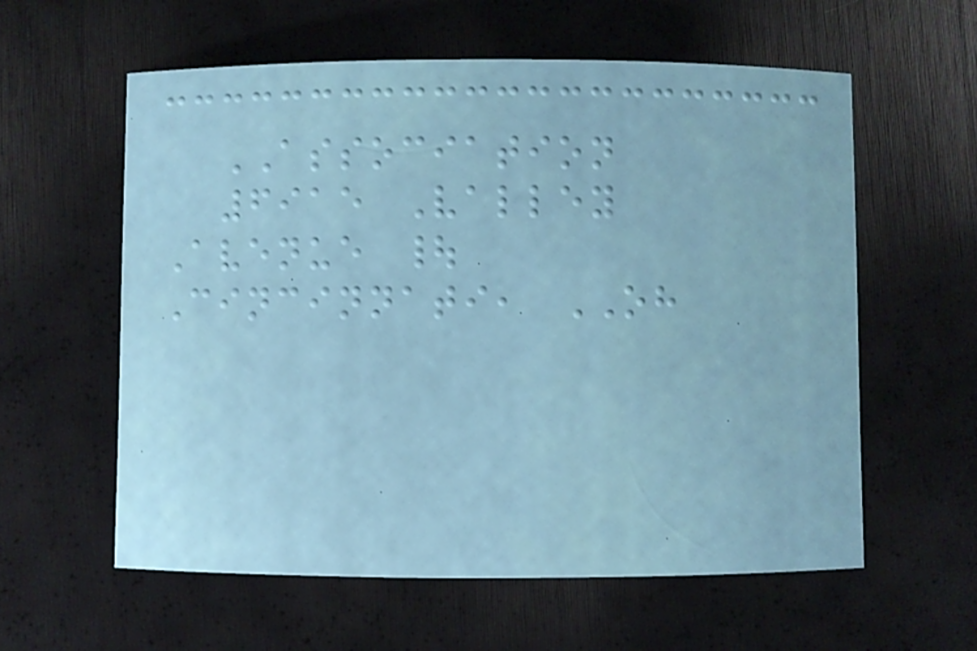ASSOCIATION
6915 Valley
Avenue |
Cincinnati, OH
